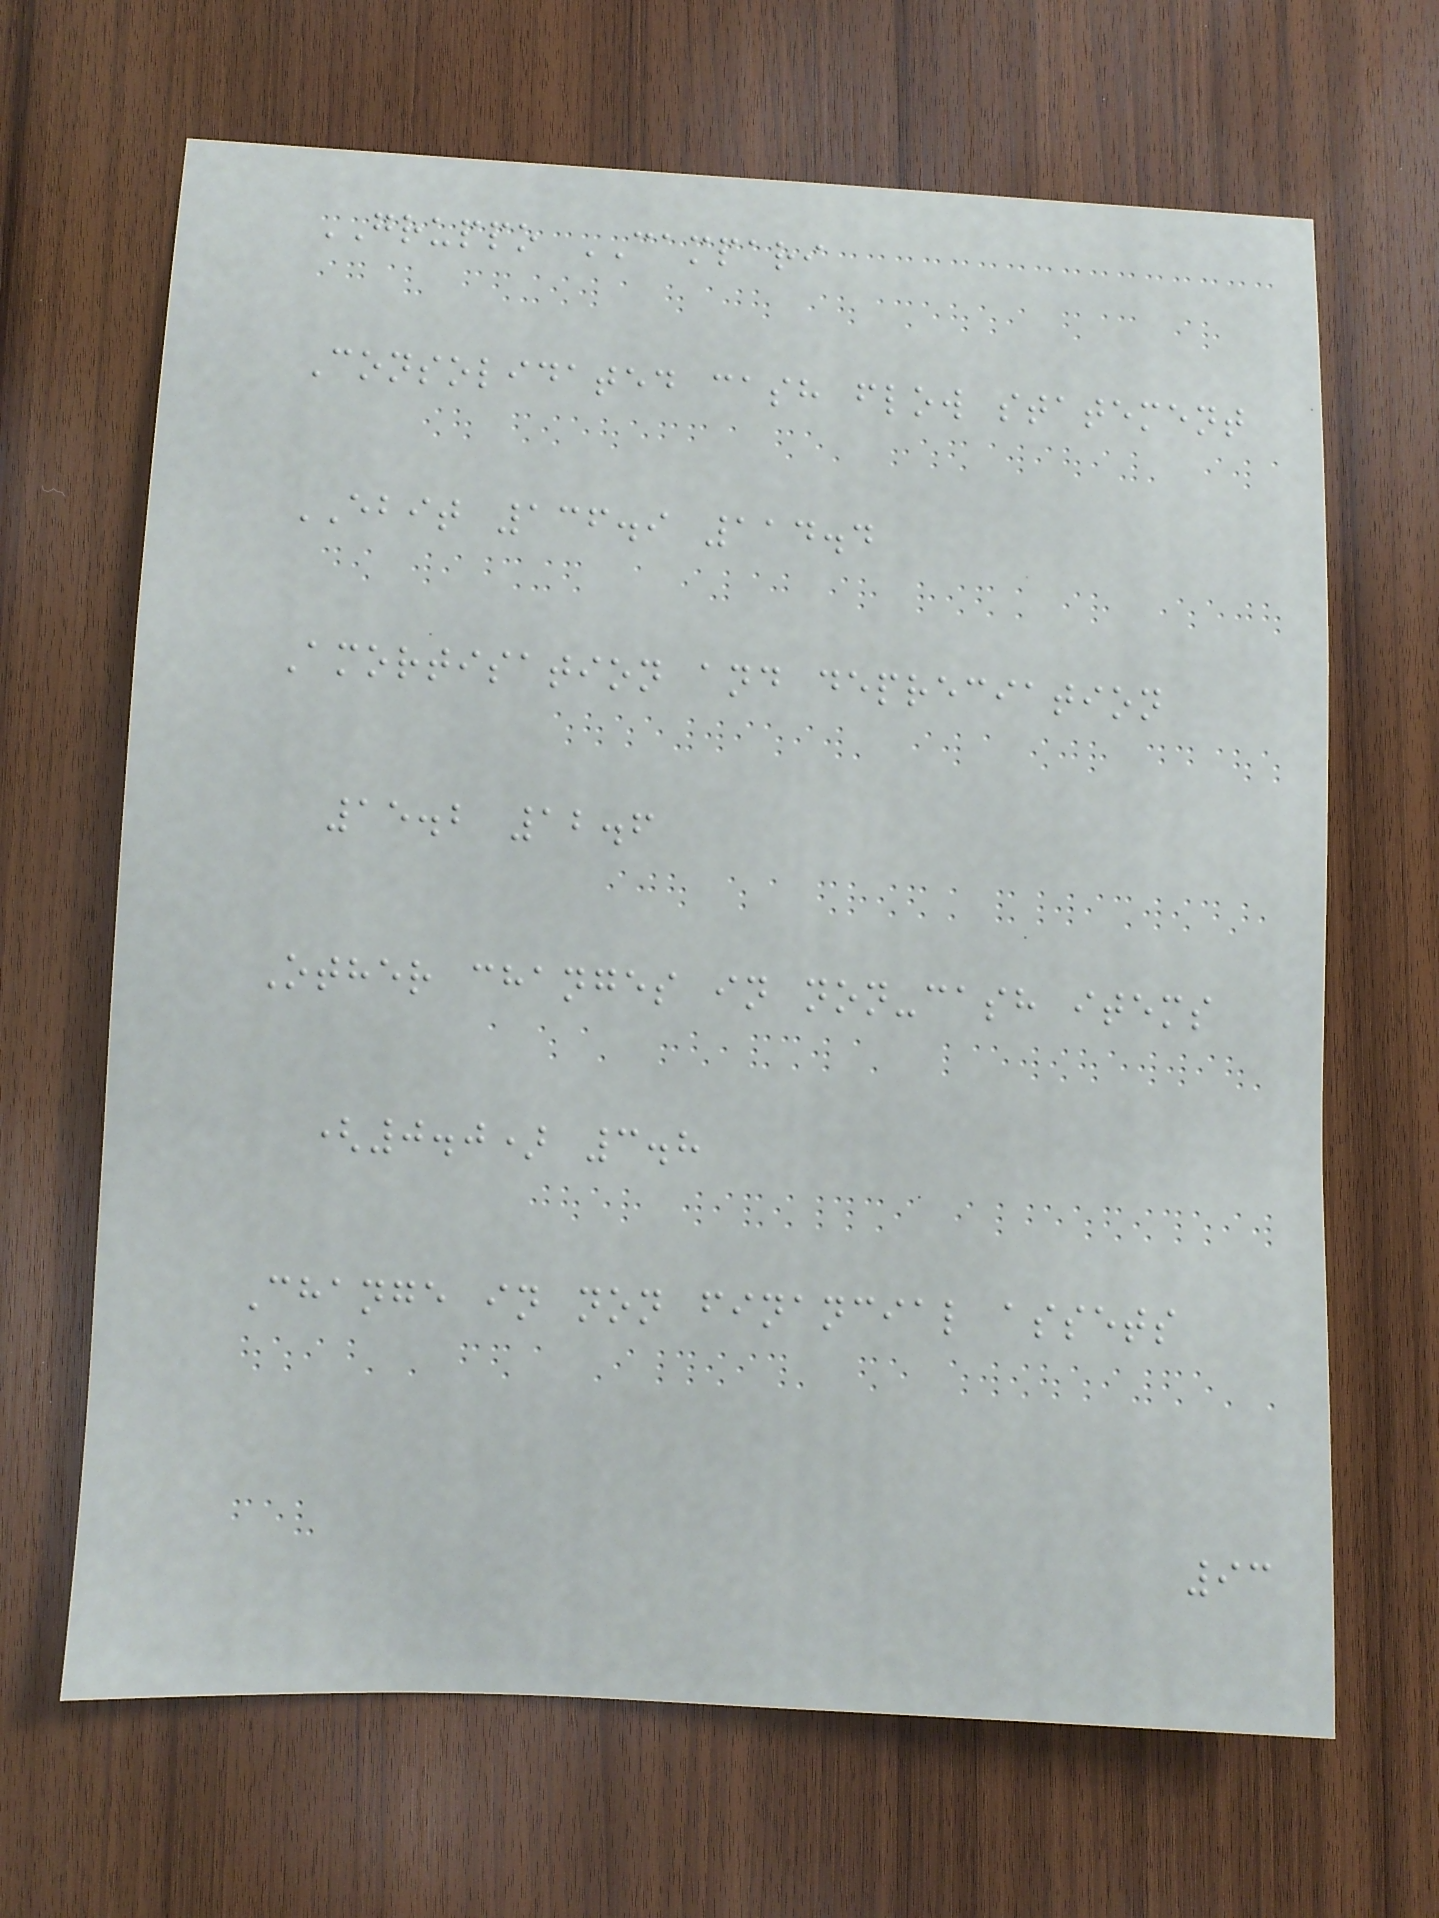GRUPPO CAMPARI
Consolidated cash flow statement
EBIT 136.9 114.4
Amortisation and depreciation
15.2 12.6
Other changes in non-cash items
(0.0) 3.8
Change in non financial assets
93
